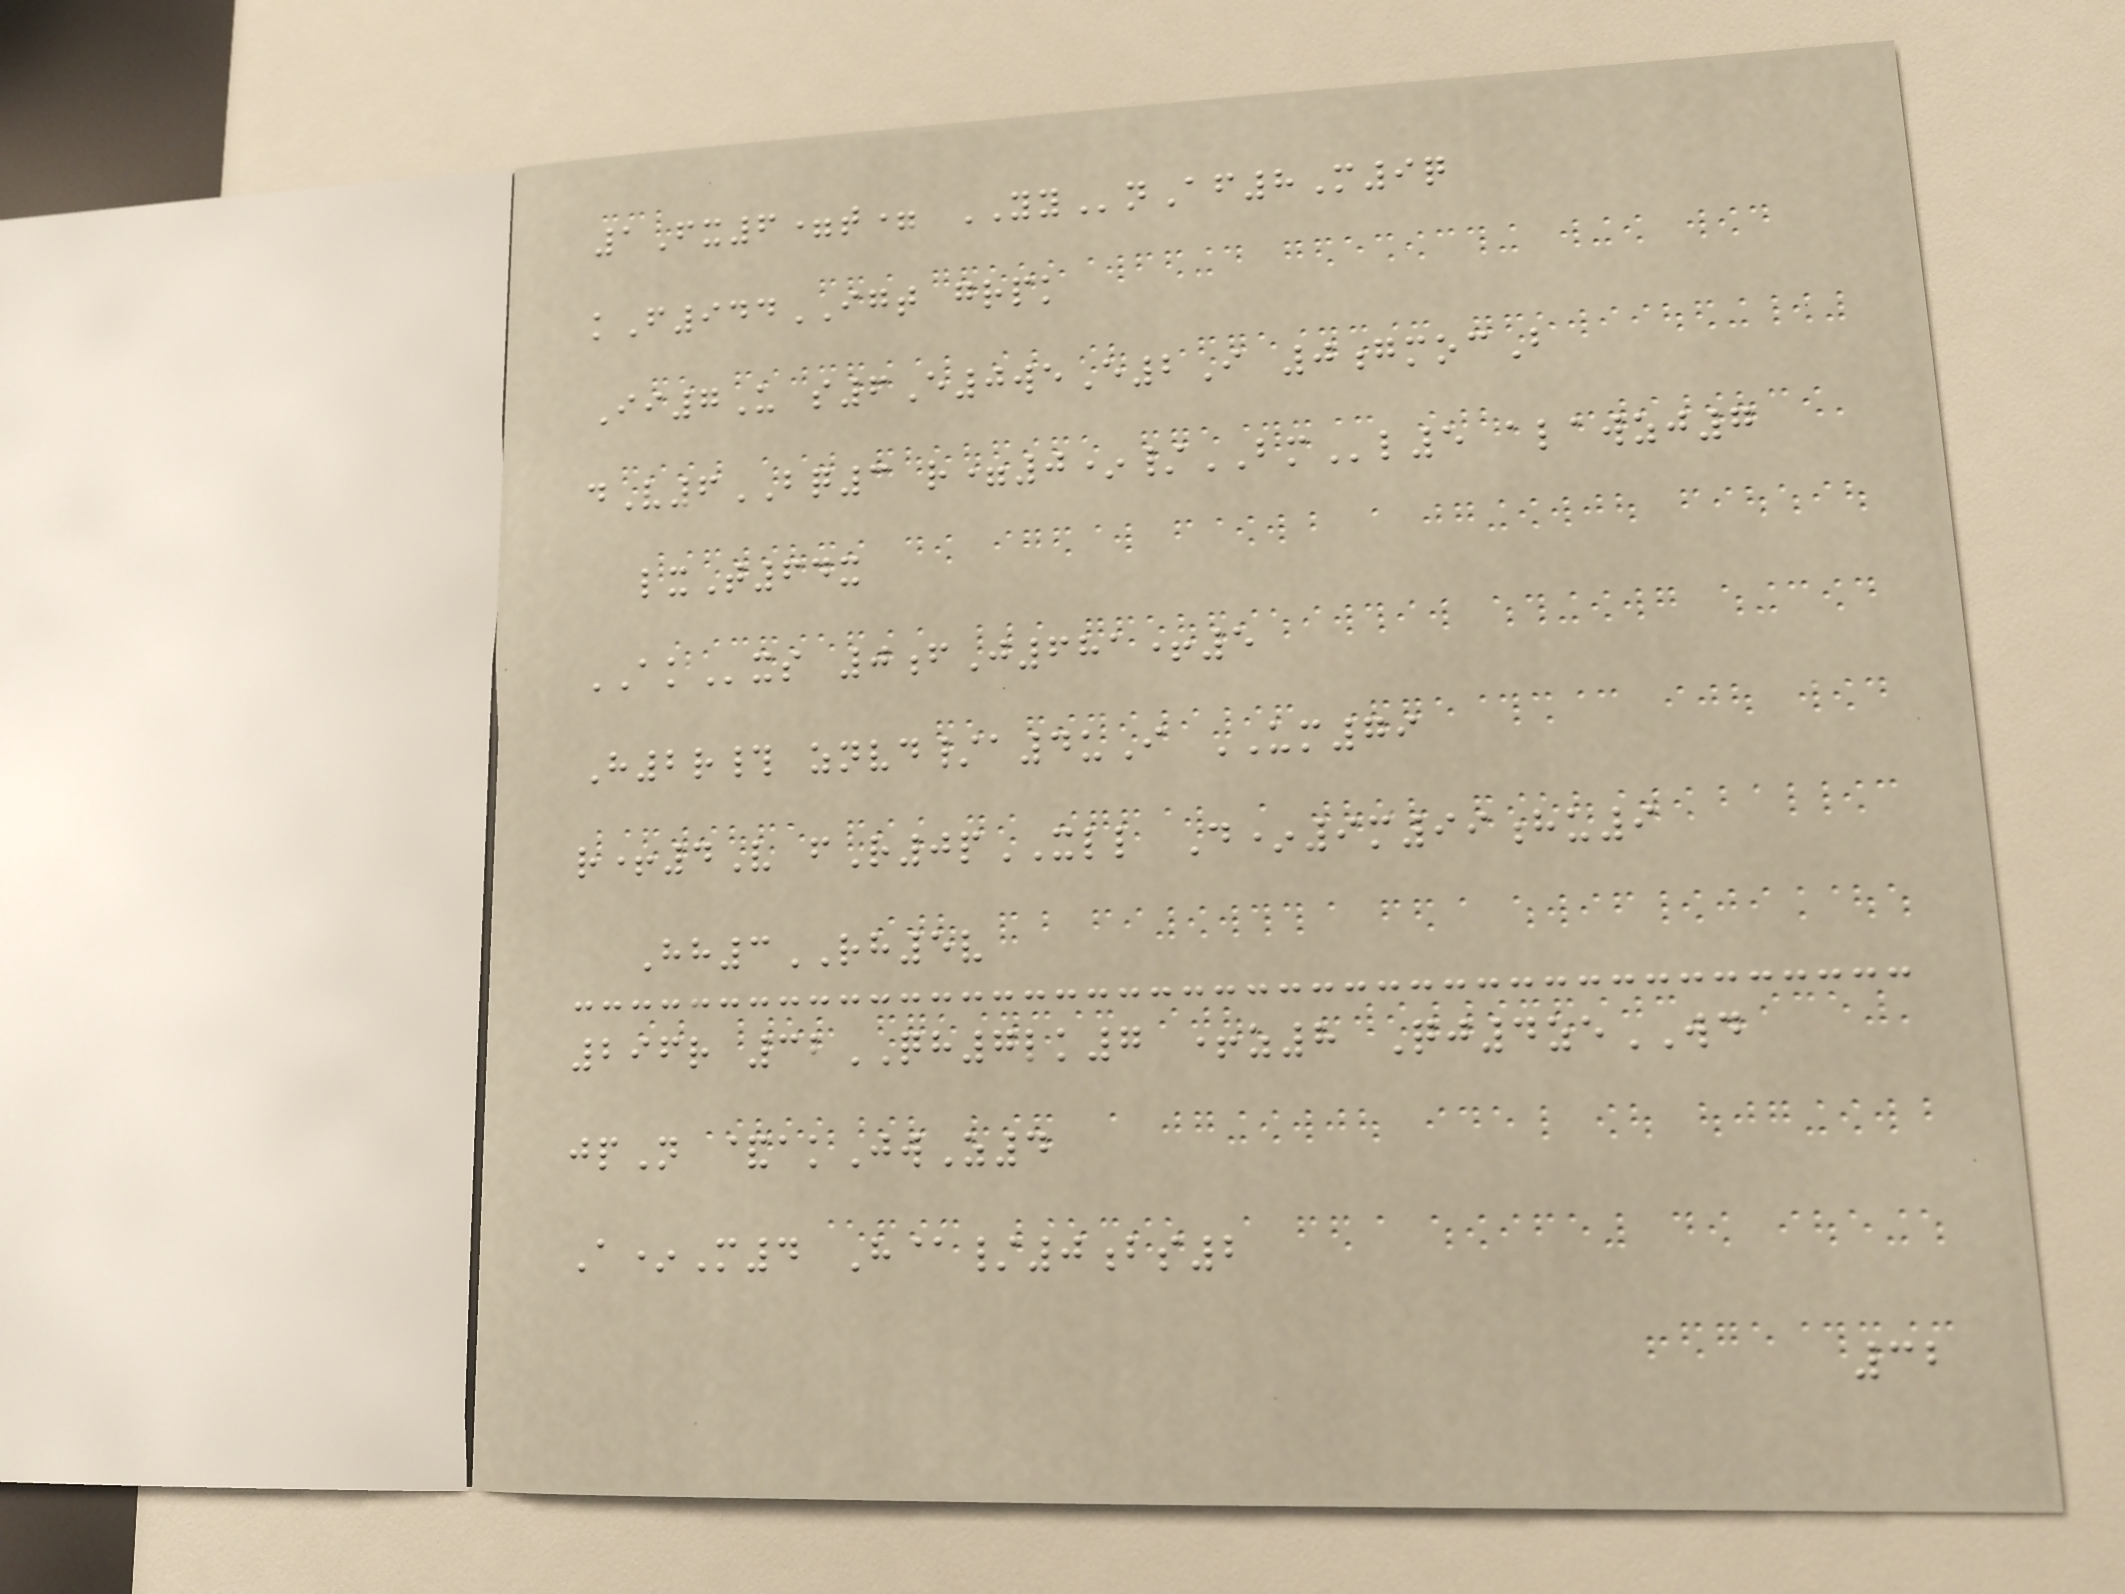1Fx6=t= YYnAf8M9q
kF944IGT grpk
Ii7U s6E0weE2I 0gmocB
dV6BQ3 r=0*/BMl5 alawzj7
lxT64x
AKxs 0fJ681+5
H2r# znvd/a4uI UM79
r+4V fR0pXLL D*9m99hu9
Hh3RH5v
296r 32QH7lk7 +z8 Qj4zeWD
jpN &akJwZ4
A*M4 H@/0bs2
32
